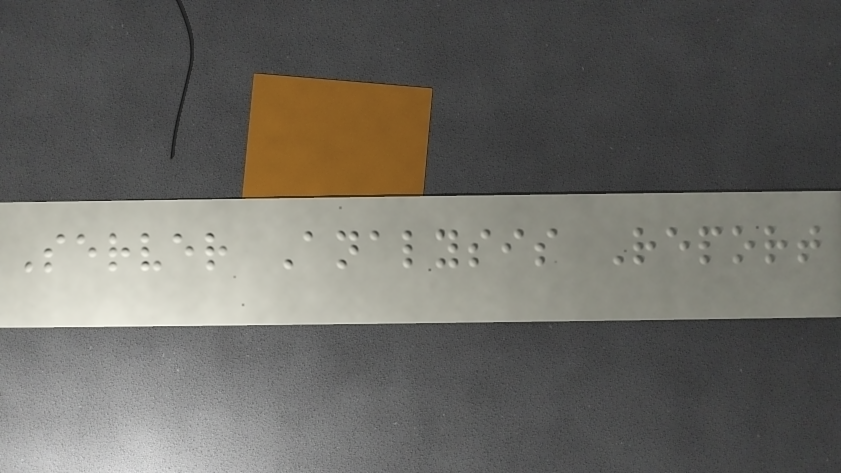Server Analysis Report
